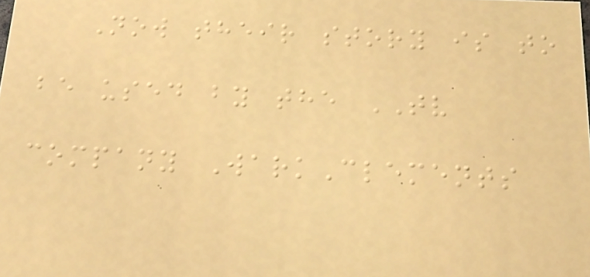Now their story is to
be used by the TV
company WarkClements
